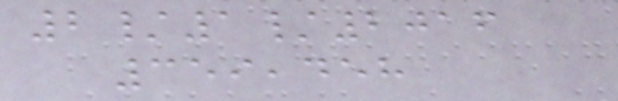2/1/2016
359,458
